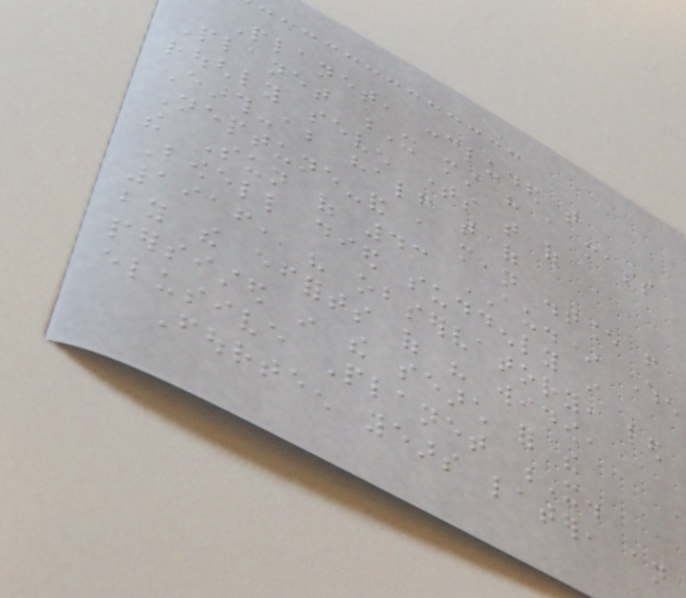Planet, concluded that
Planet X must have a mass
roughly seven times that of
Earth-about half that of
Neptune-and a mean distance from
the Sun of 43 AU.* When
Lowell died suddenly in
1916, his observatory, led
by the efforts of his widow,
persisted in the search for the
elusive Planet X.
Fourteen years later, an
